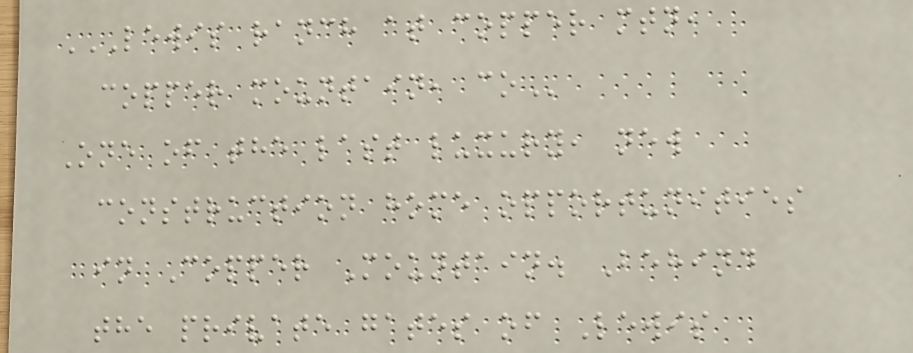LEWIS RANCH AT COPPER MTN,
COPPER MOUNTAIN, CO
One of the last luxury, new
construction home opportunities
in Copper Mountain. Behind
the private gates of Lewis
